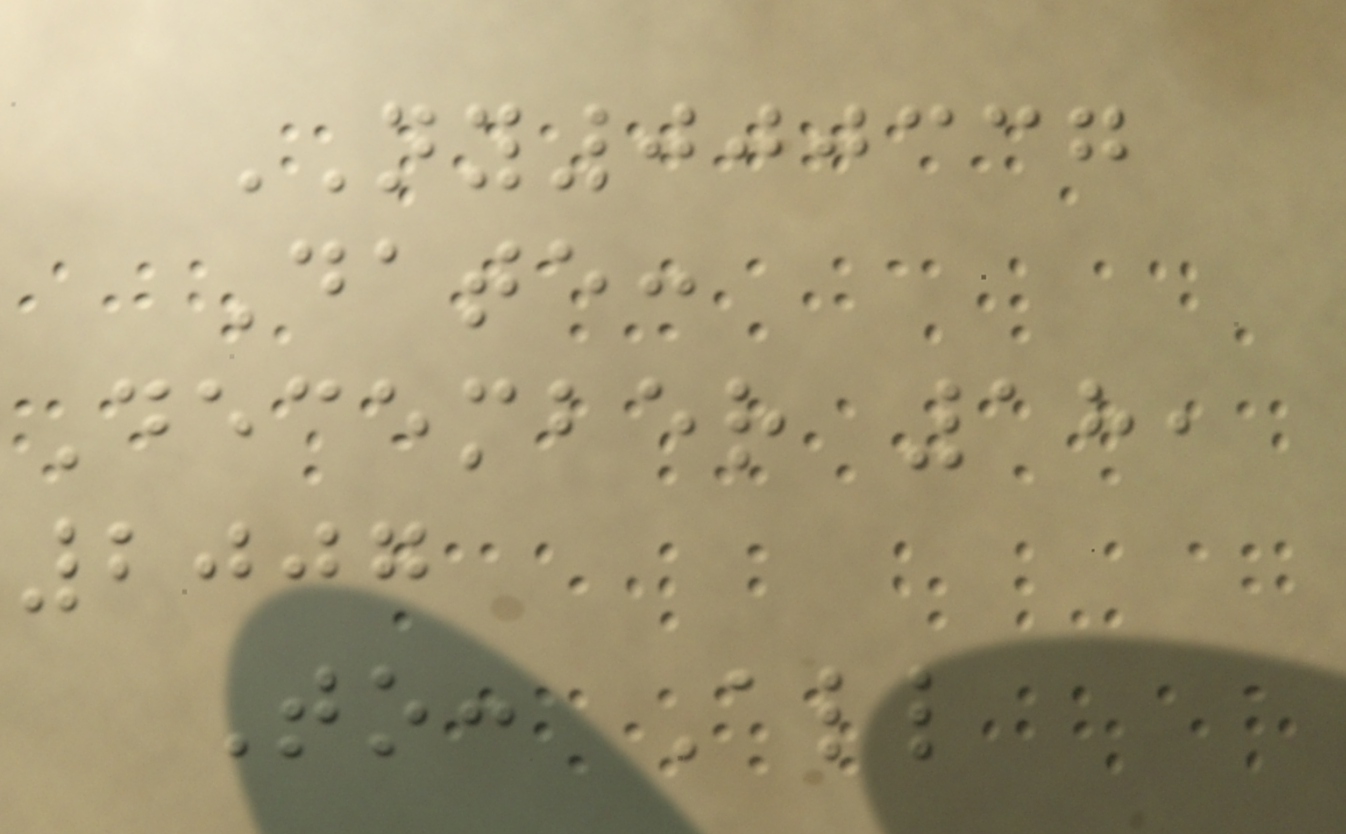NY000337
Date:
December 18,
2007
To: All
